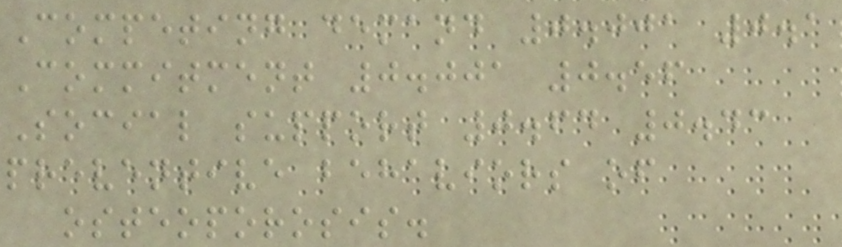Competing demand 0.001 0.1
Commitment 0.001 0.56
Social support 0.64 0.43
preventive behaviors of
osteoporosis.
